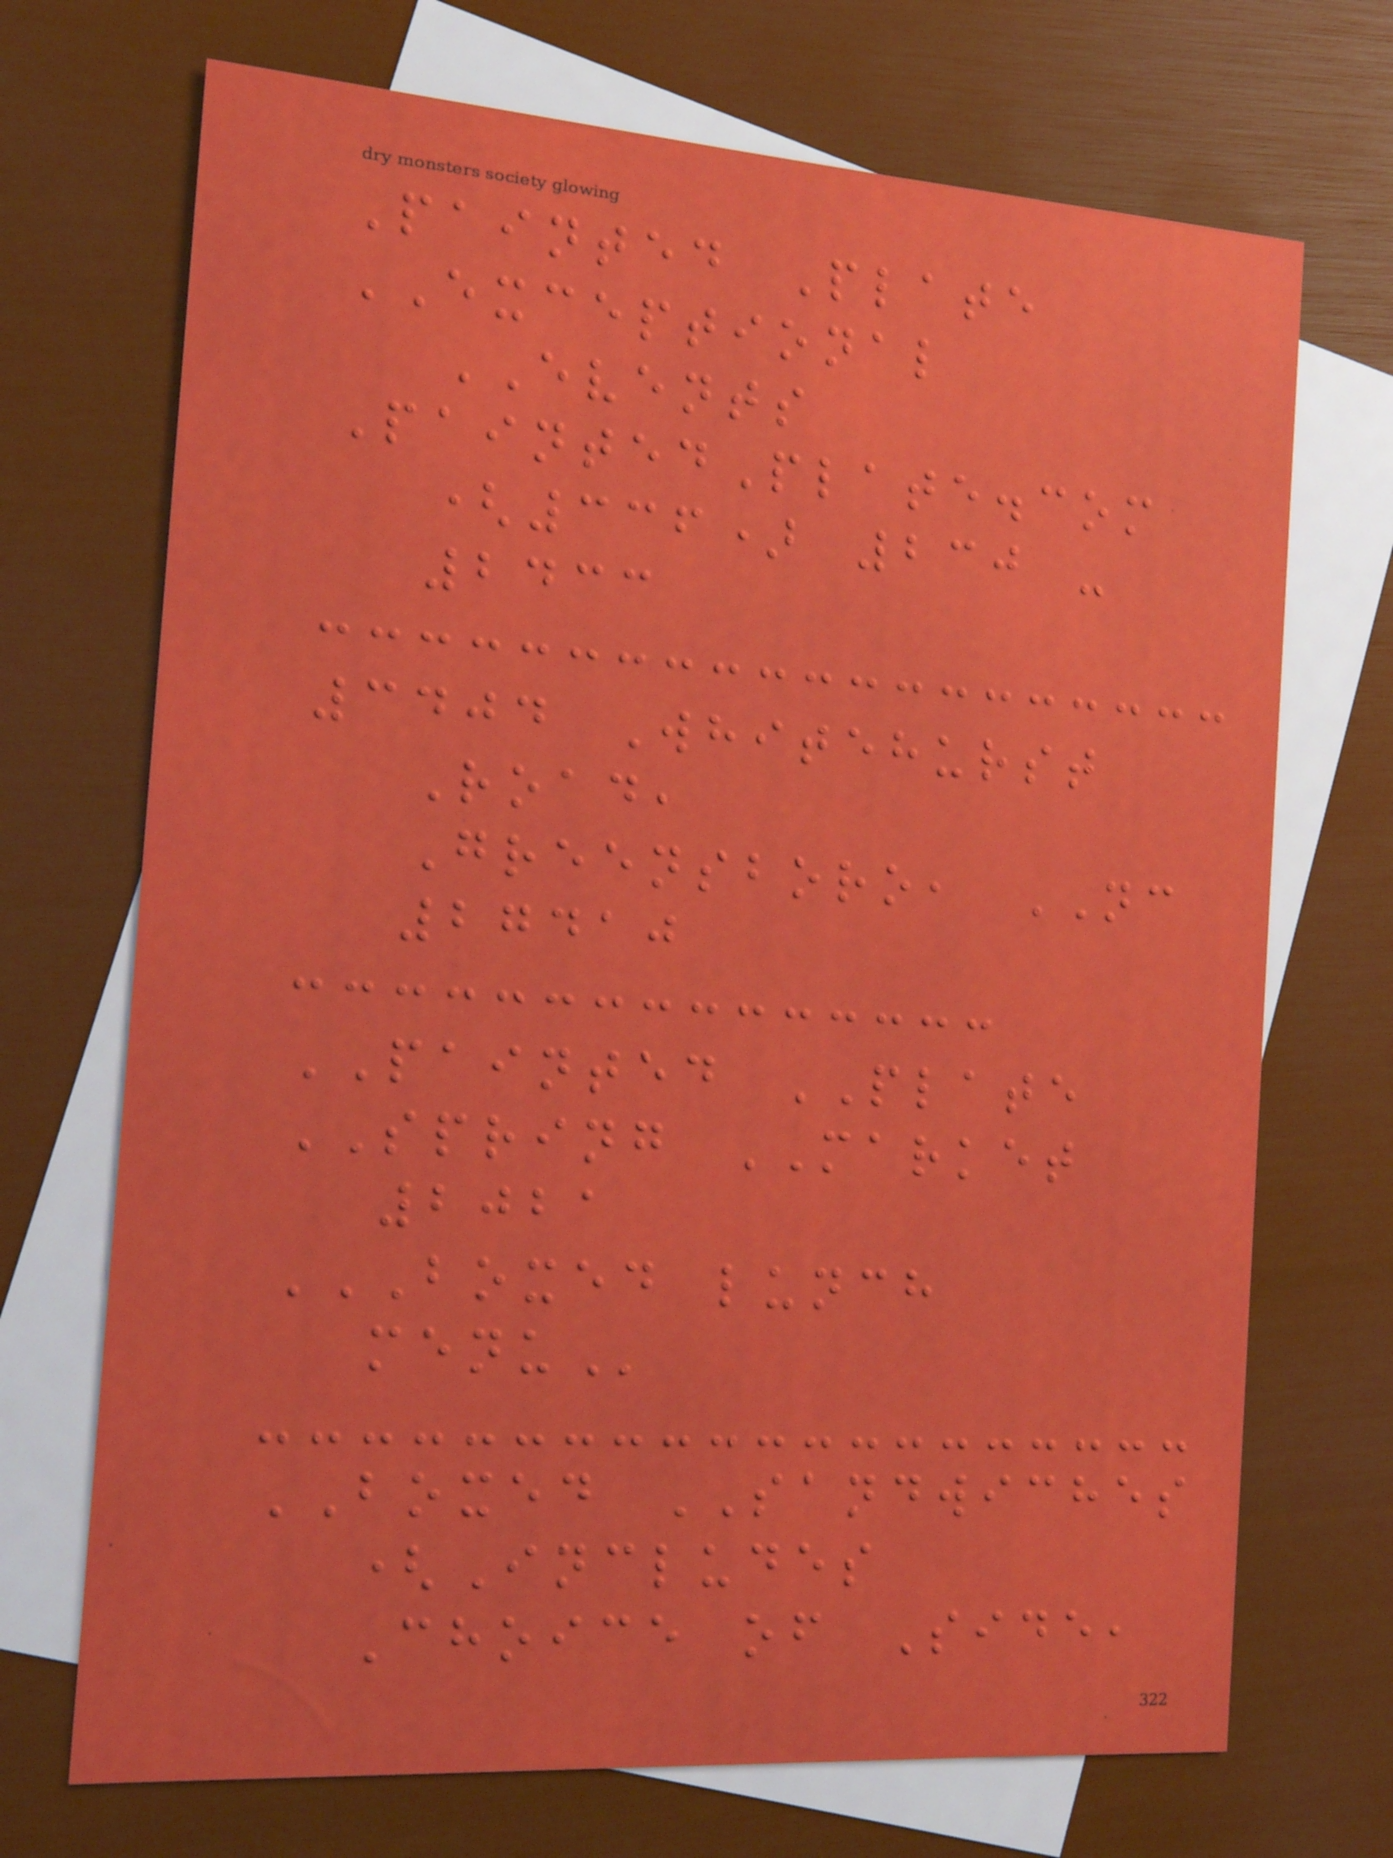Painted Plate
EXCEPTIONAL
EVENTS
PaintedPlate.com
(336) 230 -
2433
3404 Whitehurst
Road,
Greensboro, NC
27410
PAINTED PLATE
SPRING MARKET
2021
BOXED LUNCH
MENU
BOXED SANDWICHES
(Includes
Choice of Side,
